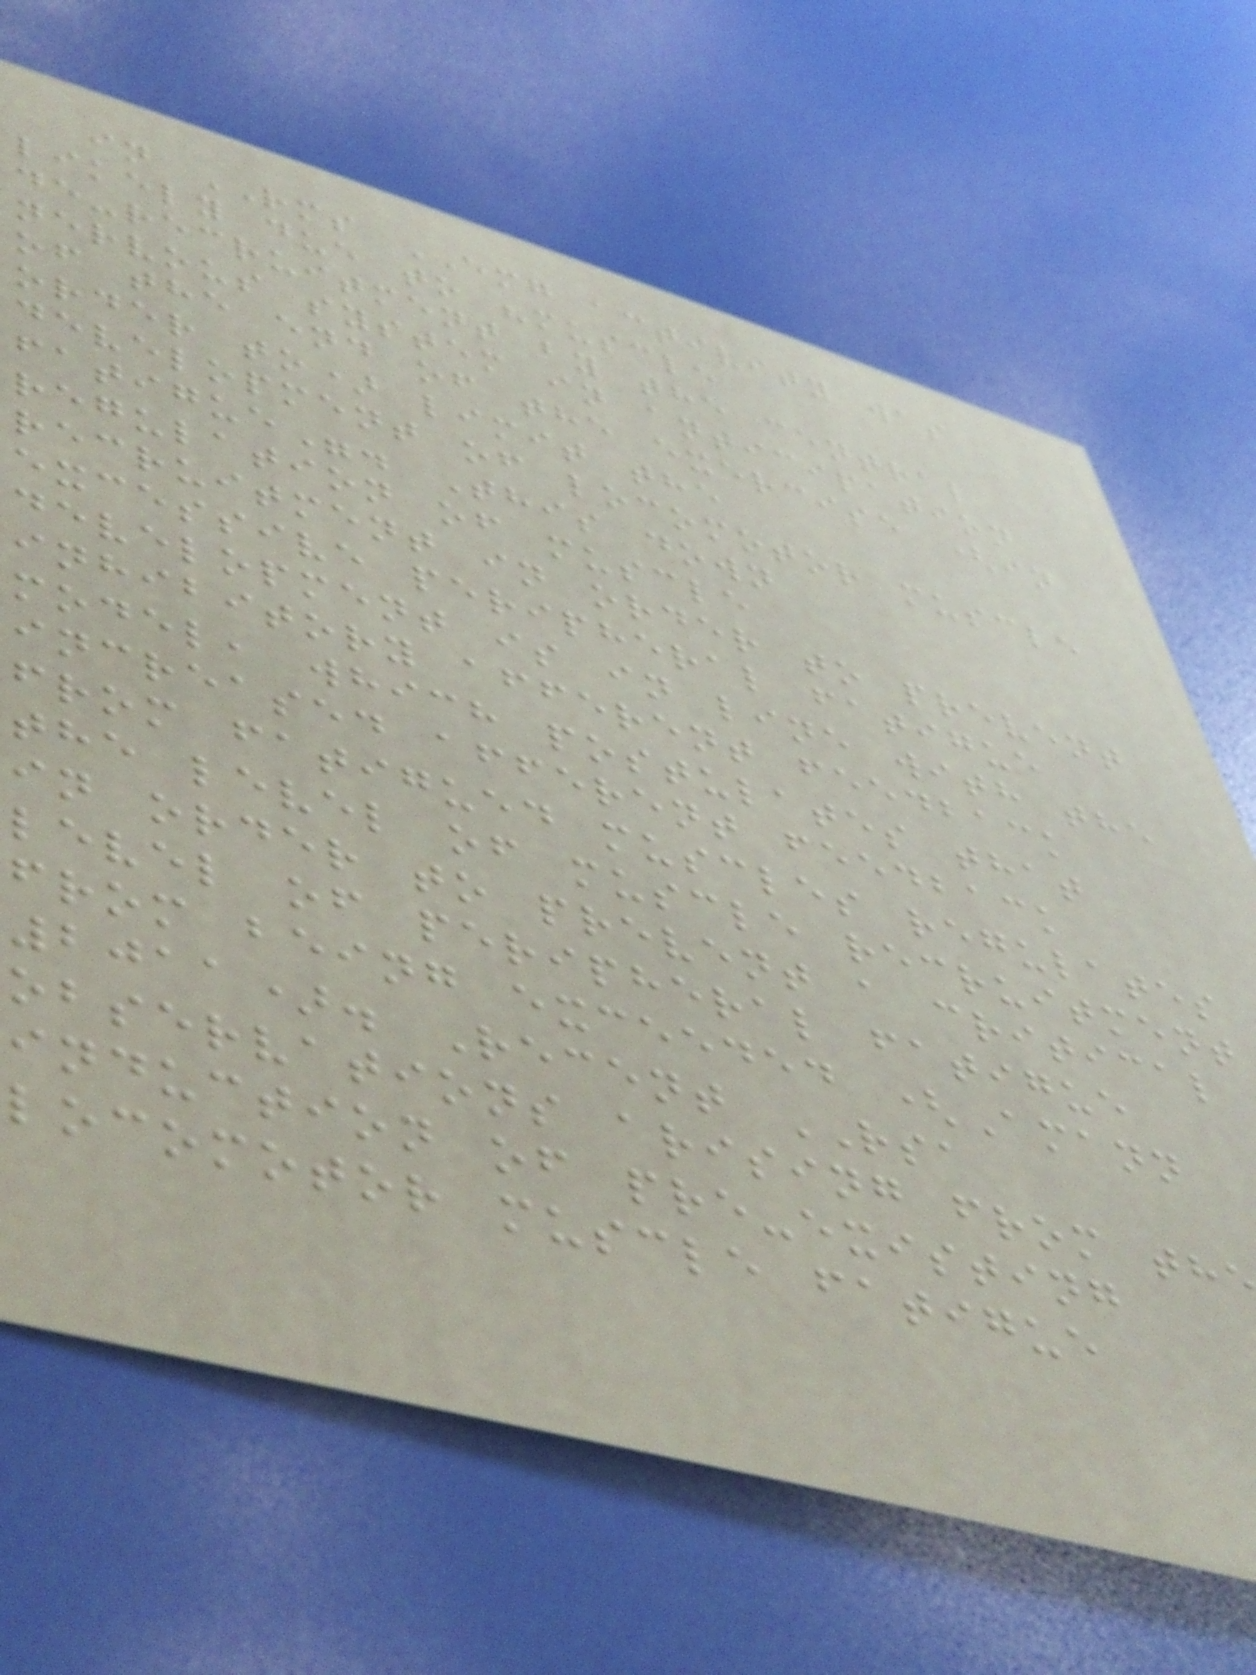in RMS EMG activity was
likely due to "muscle
de-recruitment by the central
nervous system in anticipation
of the end of the exercise (in
order to) limit the
development of locomotor muscle
fatigue". This down
regulation of muscle
recruitment in order to prevent
excessive peripheral fatigue
development is in line with the
inhibitory afferent feedback
model, which postulates that
increased afferent feedback
from fatigued muscles regulates
the level of muscle recruitment
in order to prevent a critical
level of peripheral fatigue
from being exceeded (Amann
2011). Recent RSA
observations arising from th
induction of pre-existing
locomotor muscle fatigue
